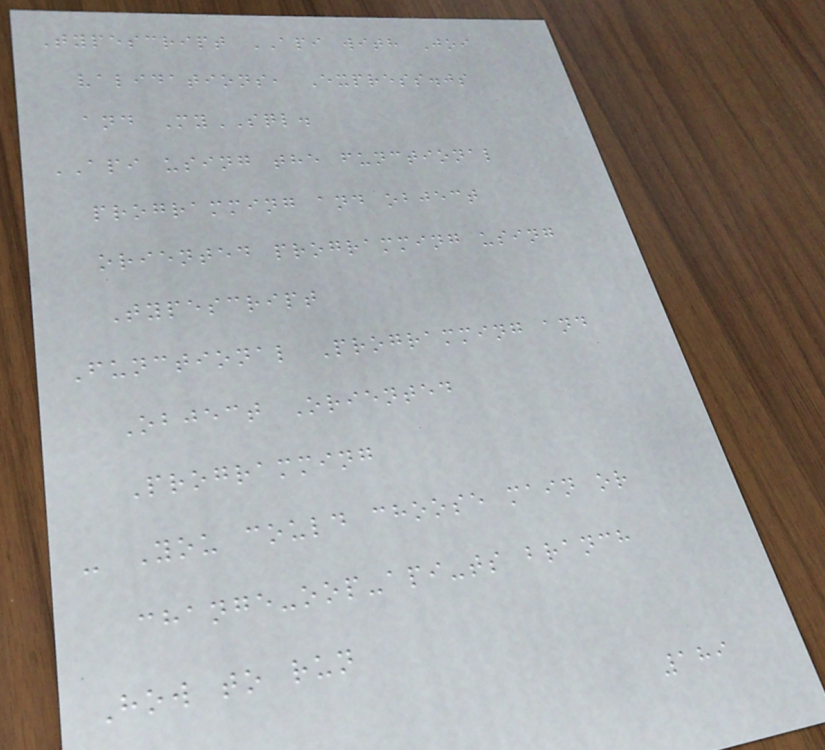Typescript API with Joi
validations, Express.js
and MySQL.
API using the functional
programming and object
oriented programming using
Typescript
Functional Programming and
Object Oriented
Programming
- You could choose main or
change-oop-api-ts branch
How to run
189
